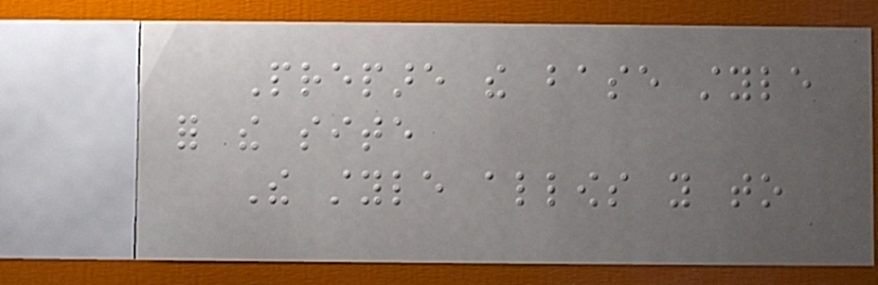Prepare the base style
for the site
The style allows you to
